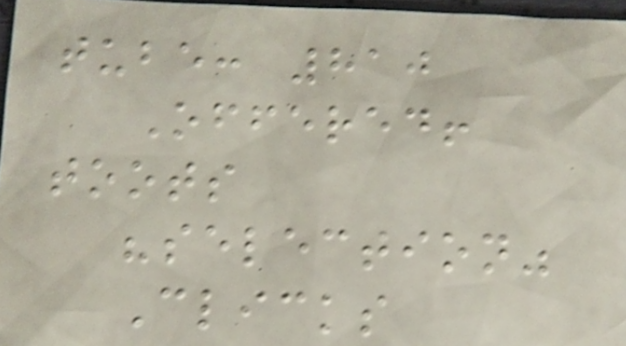tube: 810
Offered!
toots
"selection"
Clicks
